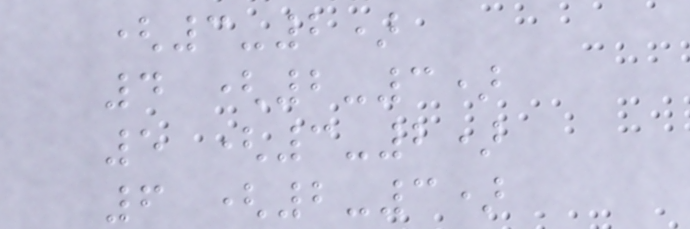(3-2)
4 (2-3)
5 (3-2)
6 (2-3)
